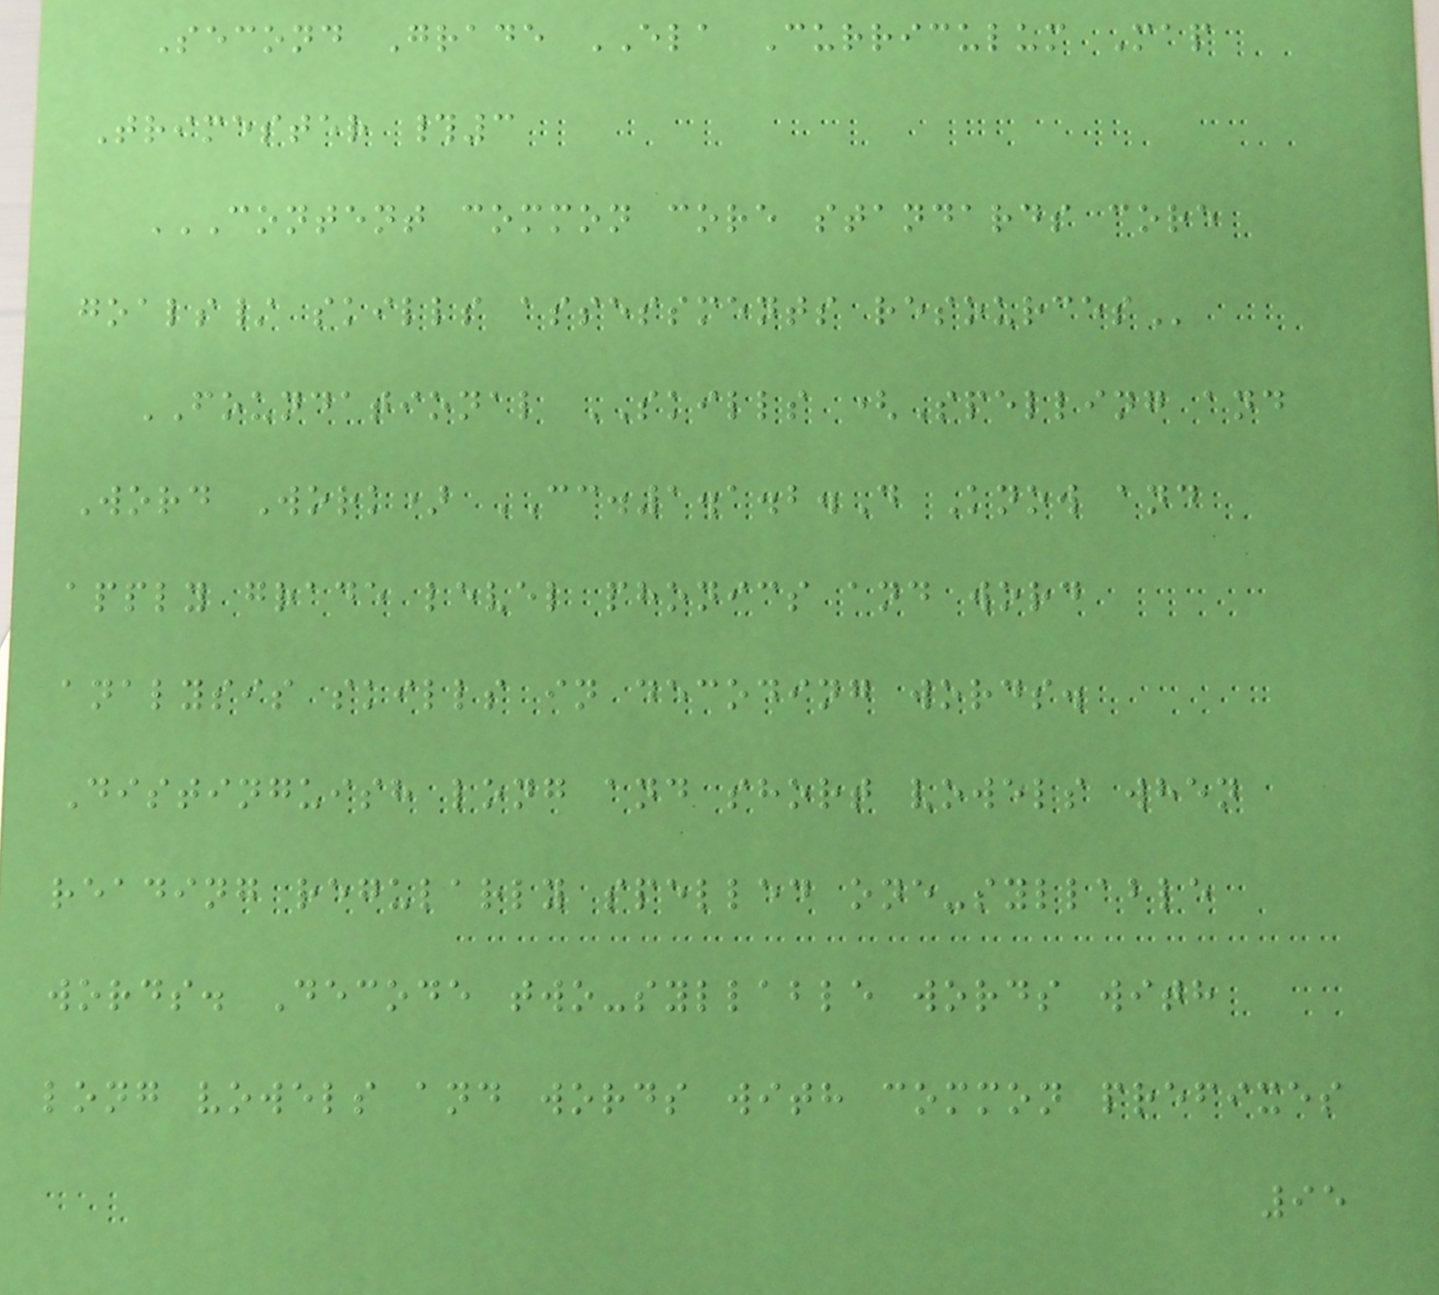Second Grade ELA Curriculum Map
Trimester #3
CONTENT COMMON CORE STANDARDS CORE
GOALS/ SKILLS ASSESSMENTS RESOURCES
FOUNDATIONAL SKILLS (Spelling and
Word Work) CC.1.1.2.D Know and
apply grade level phonics and word
analysis skills in decoding words.
Distinguish long and short vowels when
reading regularly spelled one-syllable
words. Decode two-syllable words with
long vowels and words with common prefixes
95
